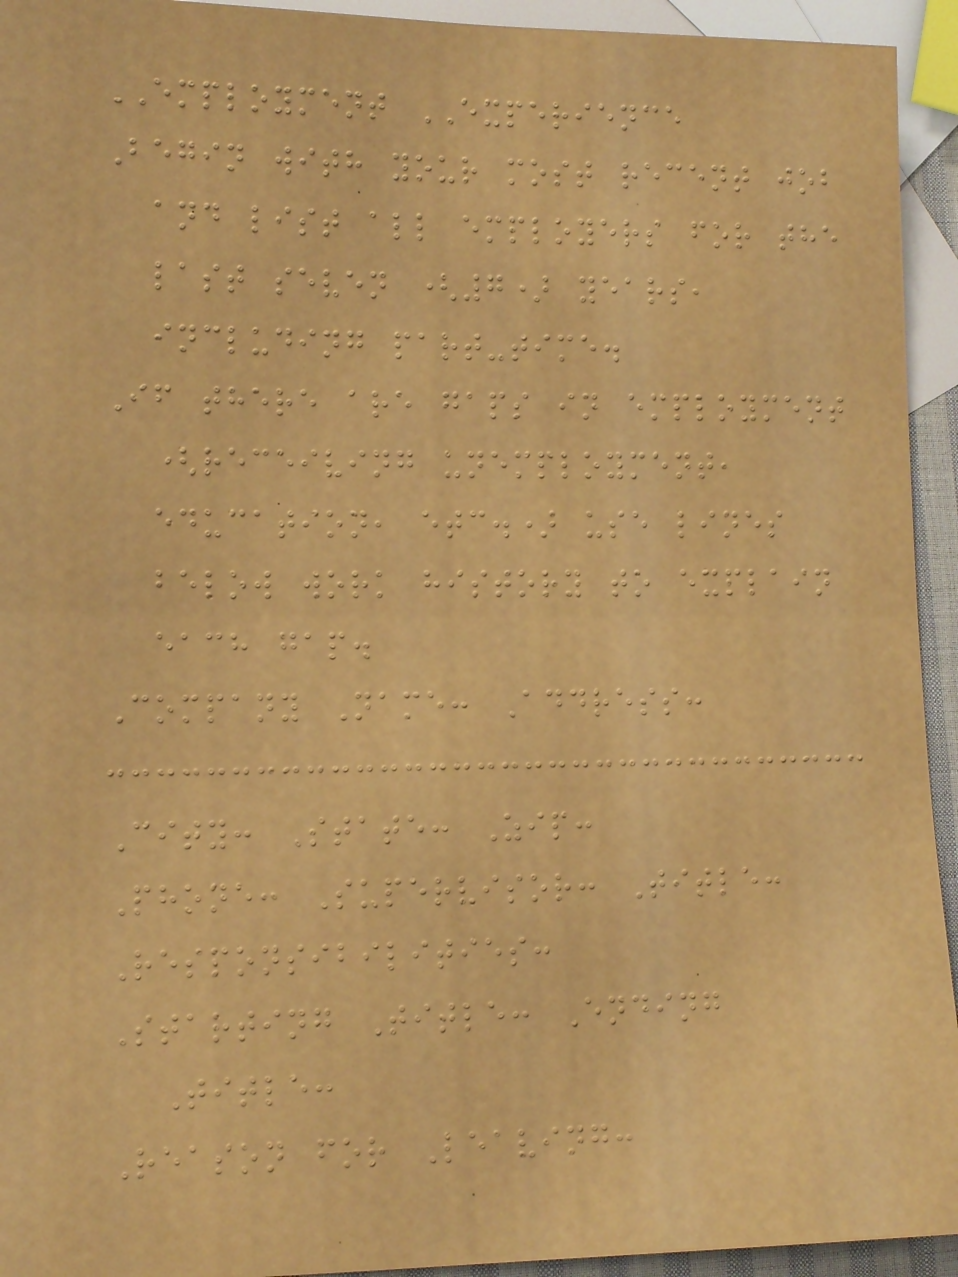EMPLOYMENT EXPERIENCE
Begin with your most recent job
and list all employers for the
last seven (7) years,
including part-time.
If there are gaps in employment
(receiving unemployment,
education, etc.) use lines
below work history to explain
each gap.
Company Name: Address:
City: State: Zip:
Phone: Supervisor: Title:
Responsibilities:
Starting Title: Ending
Title:
Reason for Leaving:
